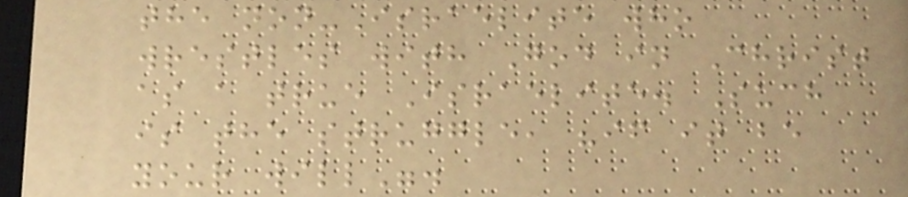the non-Israelite who
wrestles with God in Christ
as a true Israelite. Such
is the struggle, "if it be
your will".
